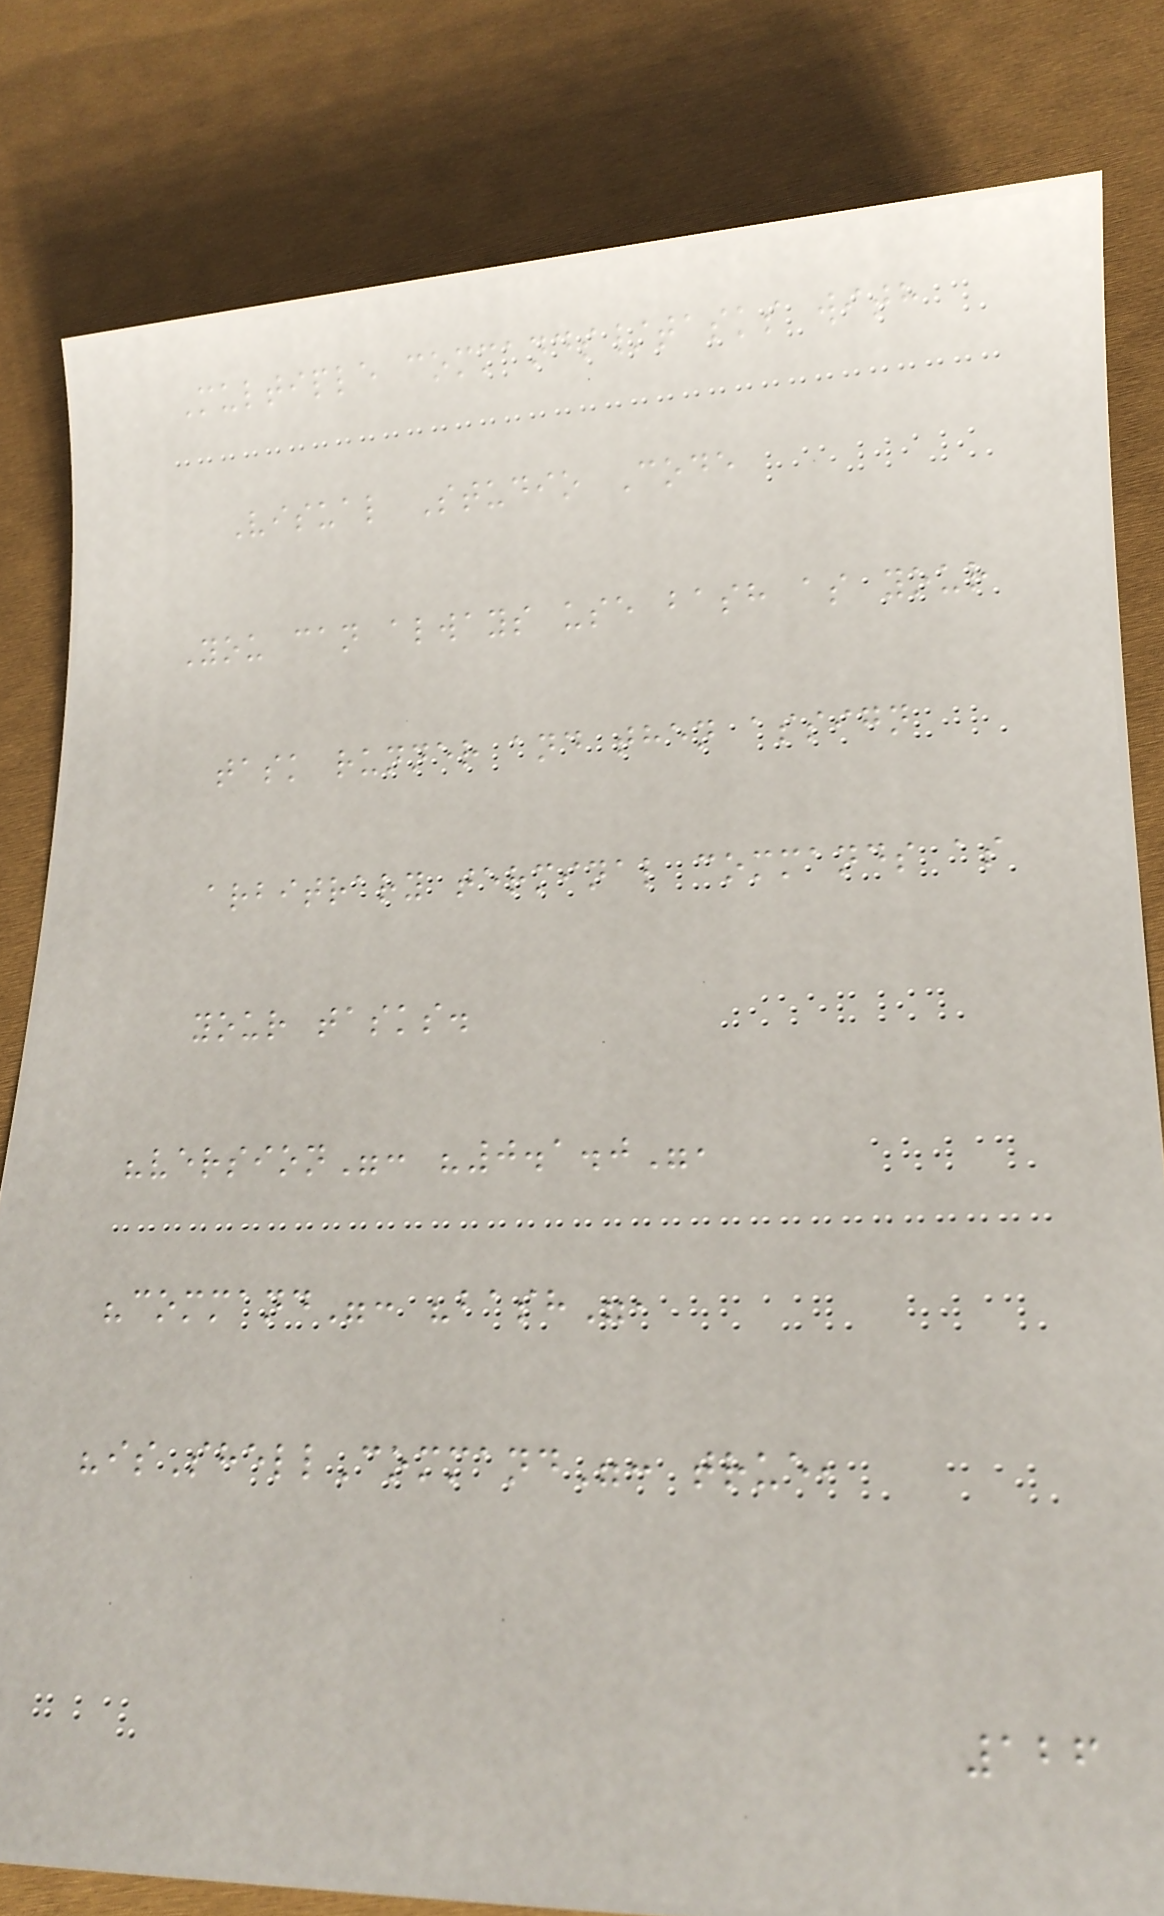Multiple commands/tasks with
Visual Studio Code
You can always use bash as your
task runner and then assign
arbitrary terminal commands as
your tasks.
"version": "0.1.0",
"command": "bash",
"isShellCommand": true,
126
